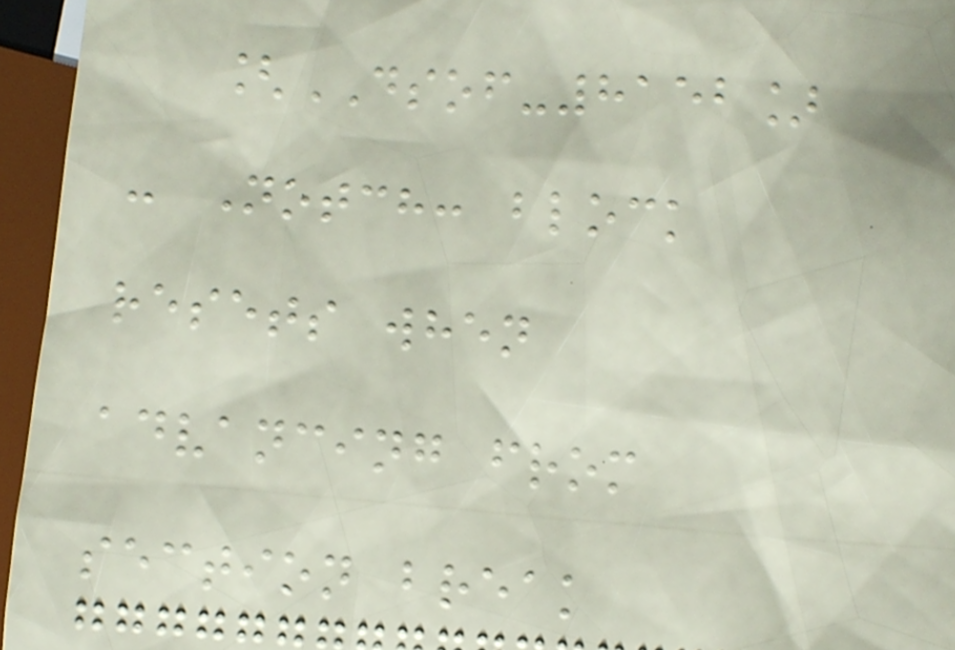[DSOF-8152]
- Notch: block
resets when
advancing from
section break
